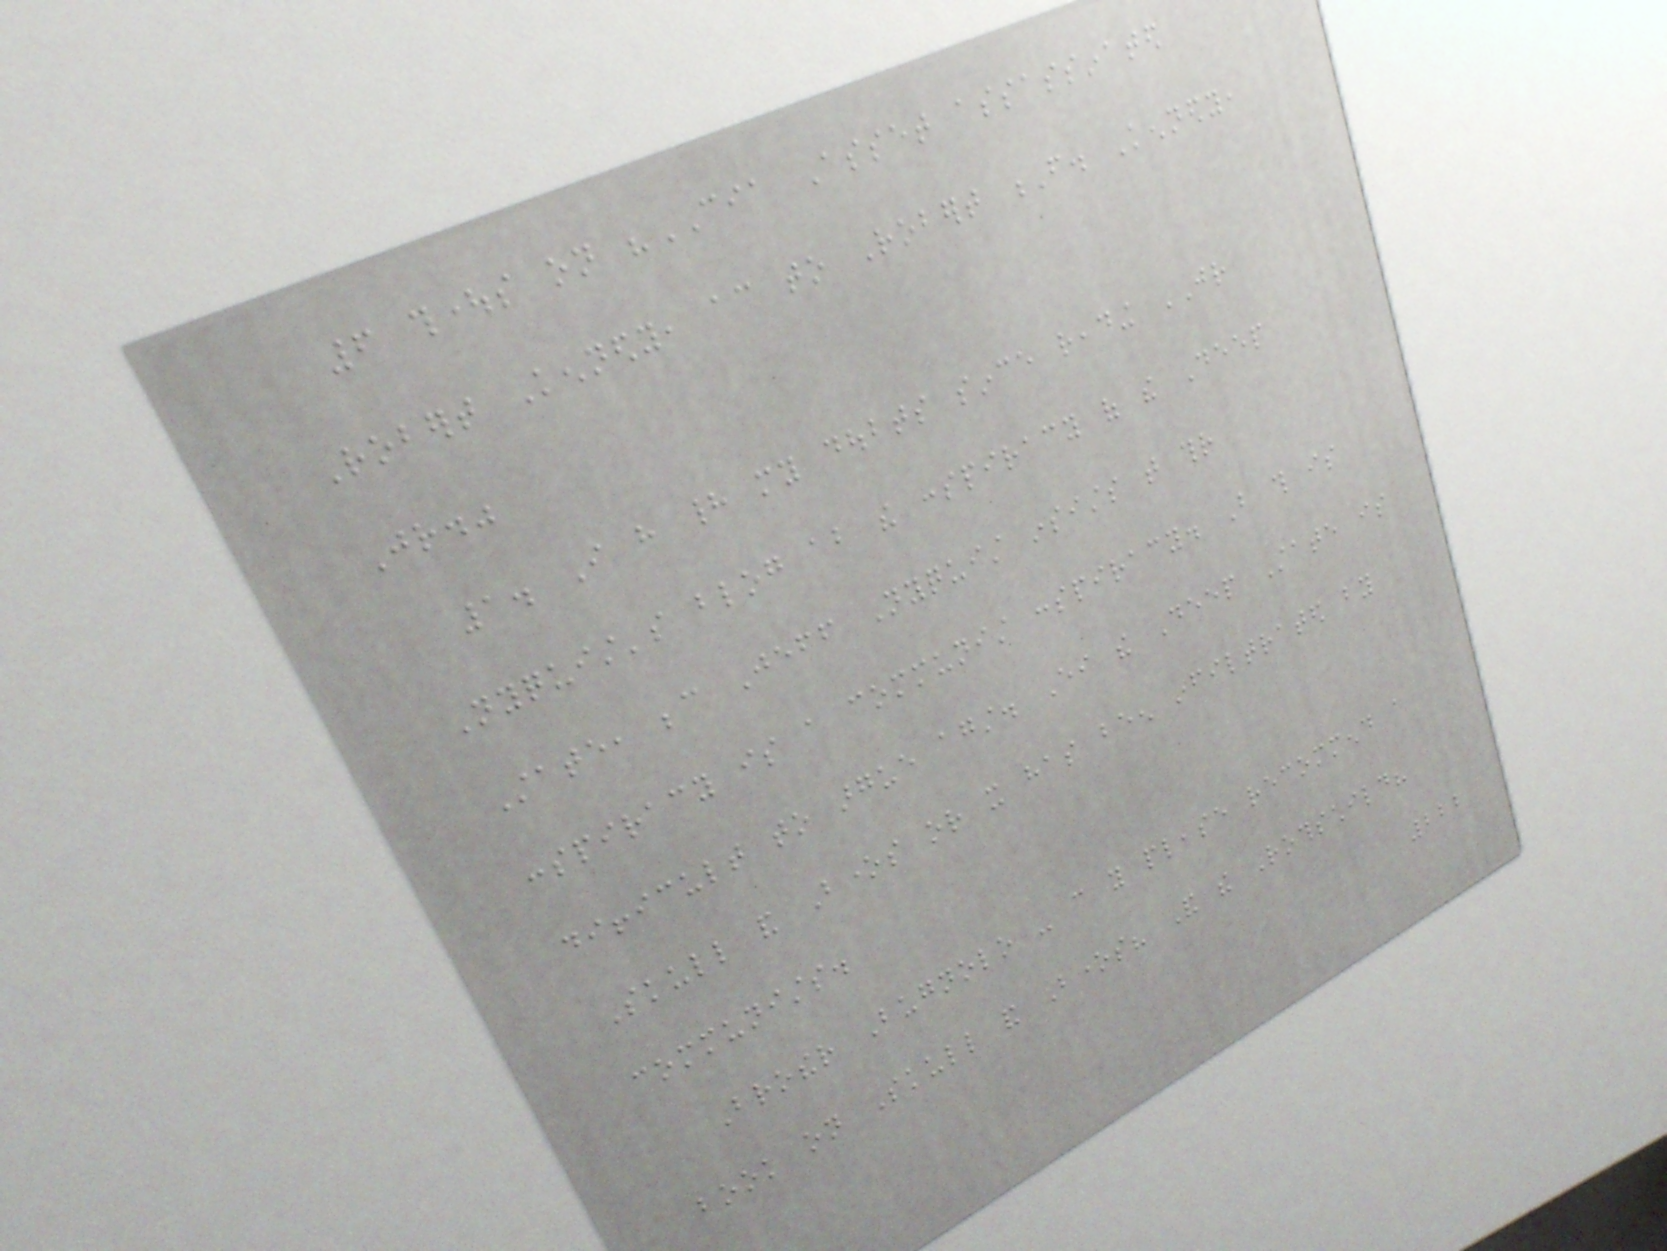6 thoughts on "CIA Asset assassinated
Robert Kennedy, according to Robert F. Kennedy,
Jr."
1. I have had my doubts since reading JR
Nyquist's blog about the conspiracy of the Deep
State, because Jeff Nyquist insists that thr
conspiracy is a communist conspiracy. But this is
difficult to argue against. Either the Deep State is
Skull and Bones or it has been infiltrated by
communists.
Brother Bugnolo - can you please recommend a
book on Skull and Bones? And the Rothschild?
222
